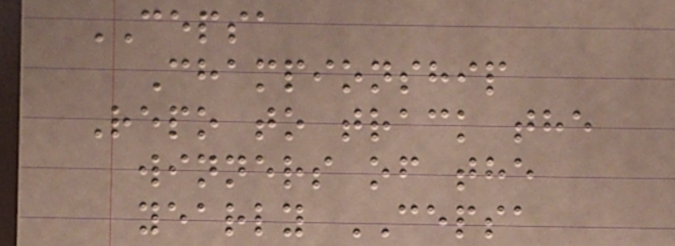CEPSA
Championship
Repo to track the
winners of the
yearly CEPSA
